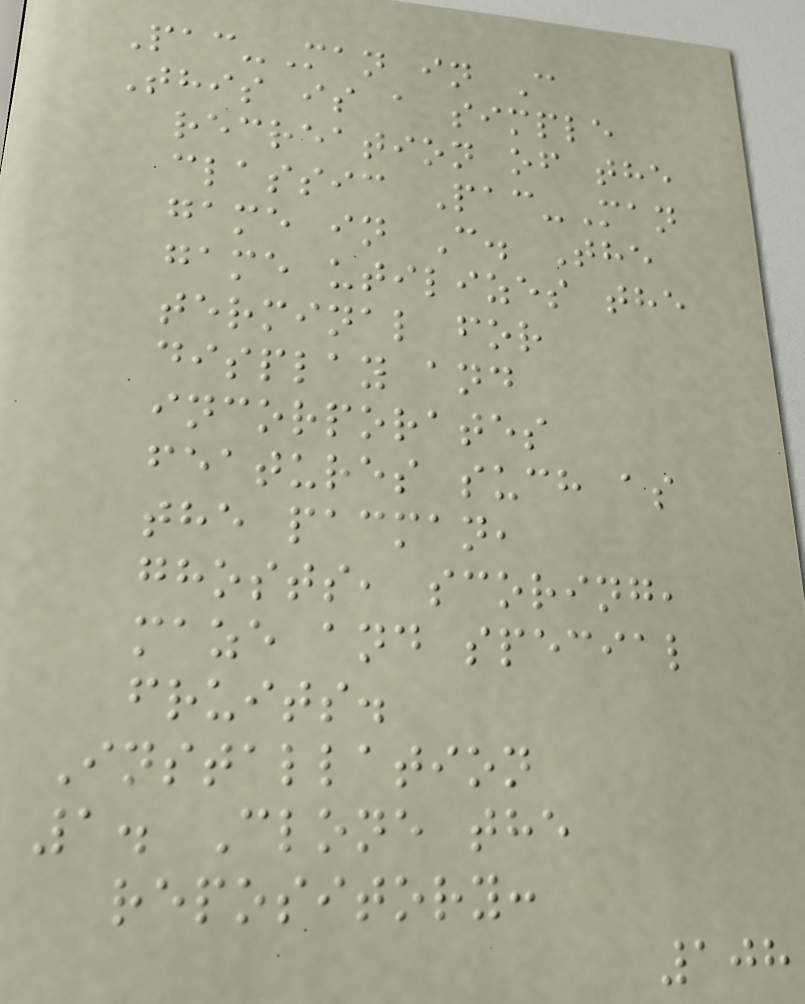Pac-Man in C
This is a simple
recreation of the
classic Pac-Man
game in C. The
game utilizes the
terminal for
display and
incorporates
features such as
the pacman,
ghosts, scoring,
maze and special
fruits.
Installation
1. Clone the
repository:
108
